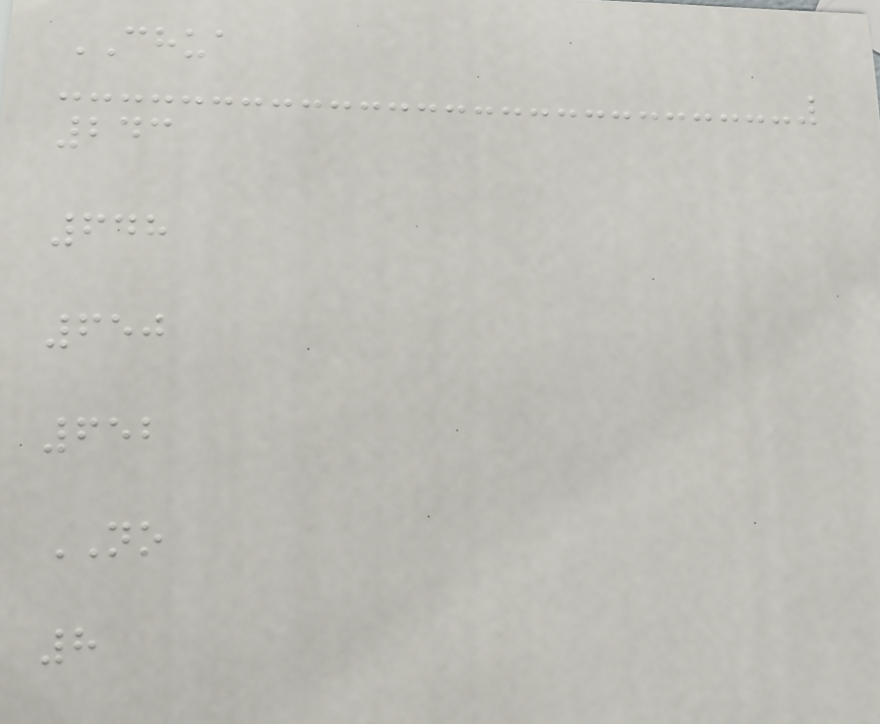CHUA
243
648
650
652
NO
8
